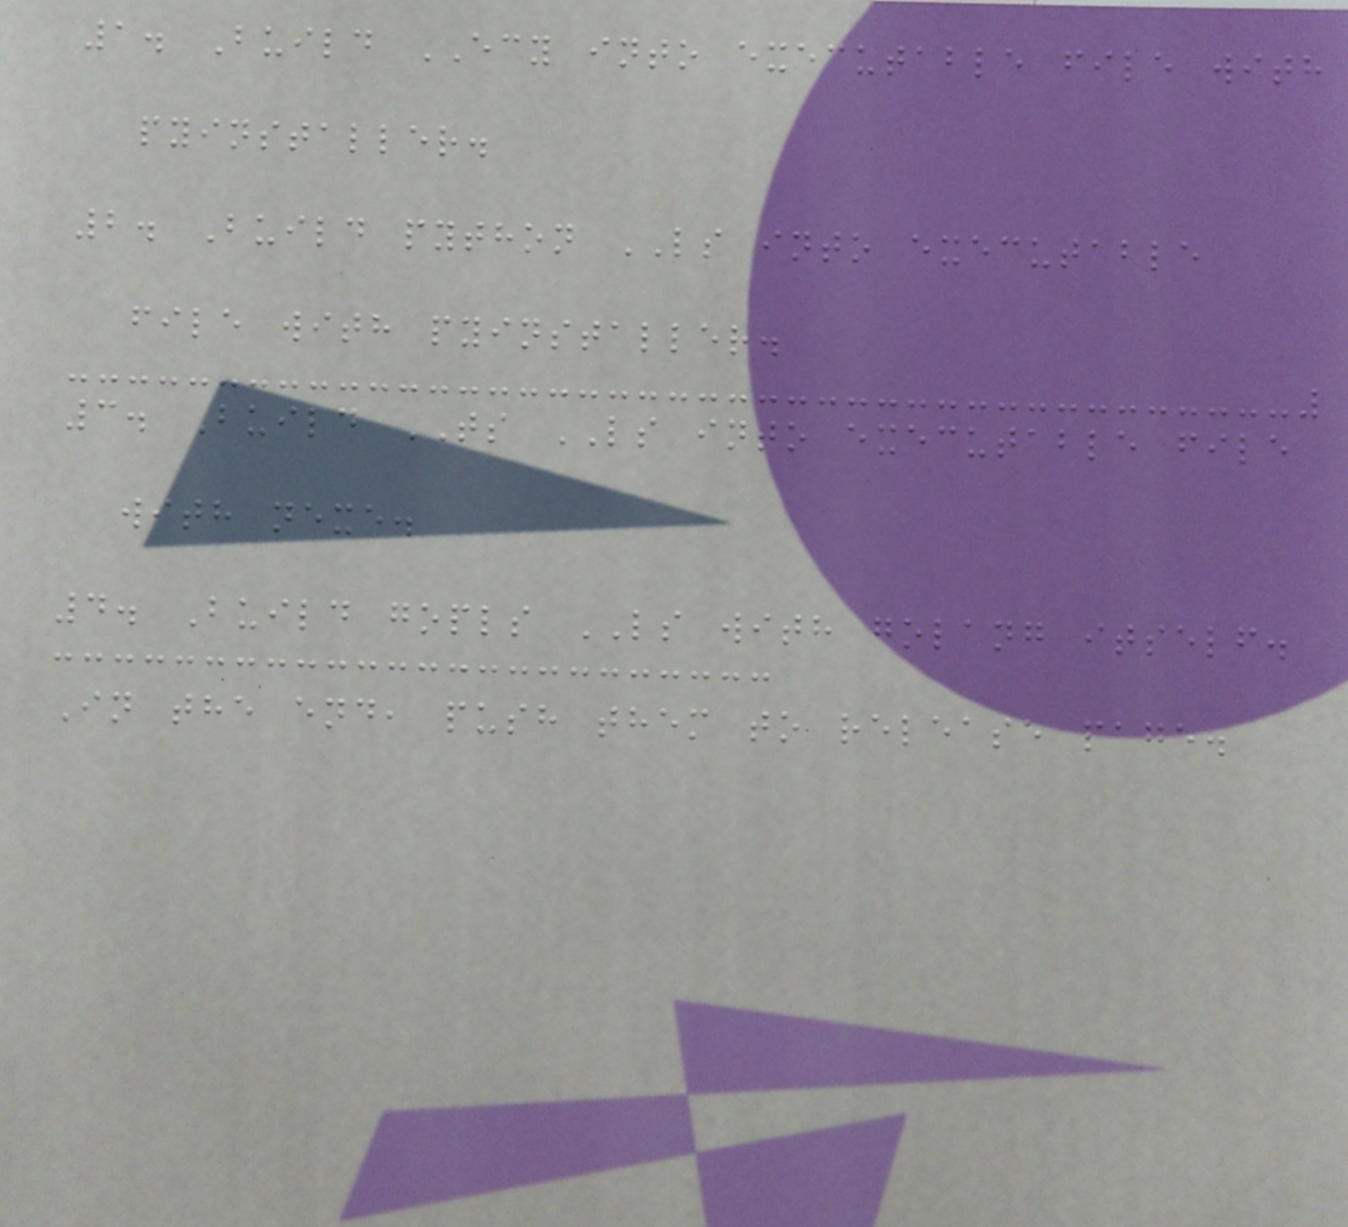1. Build ECY into executable file with
pyinstaller.
2. Build python LS into executable
file with pyinstaller.
3. Build TS LS into executable file
with nexe.
4. Build gopls LS with golang itself.
In the end, push them to release page.
